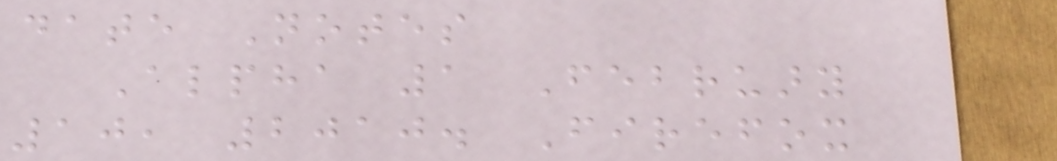date Notes
Alpha 1 February
10, 2010. Firefox
